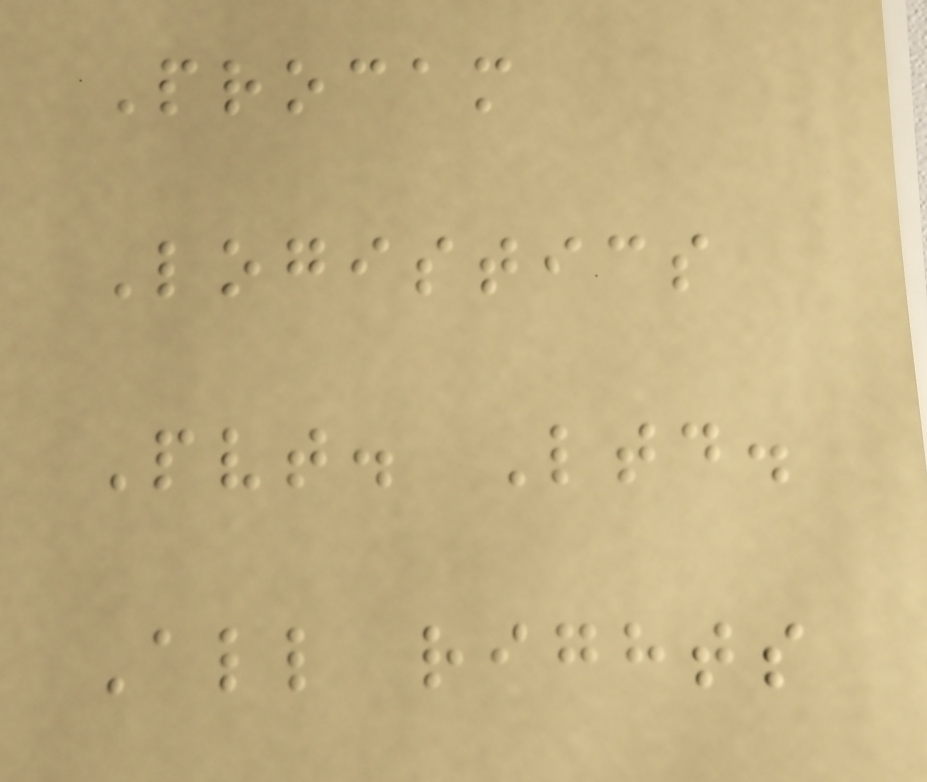Procam
Logistics
Pvt. Ltd.
All rights
